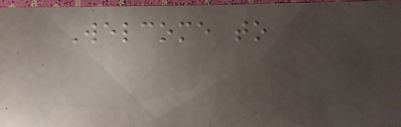Welcome to
